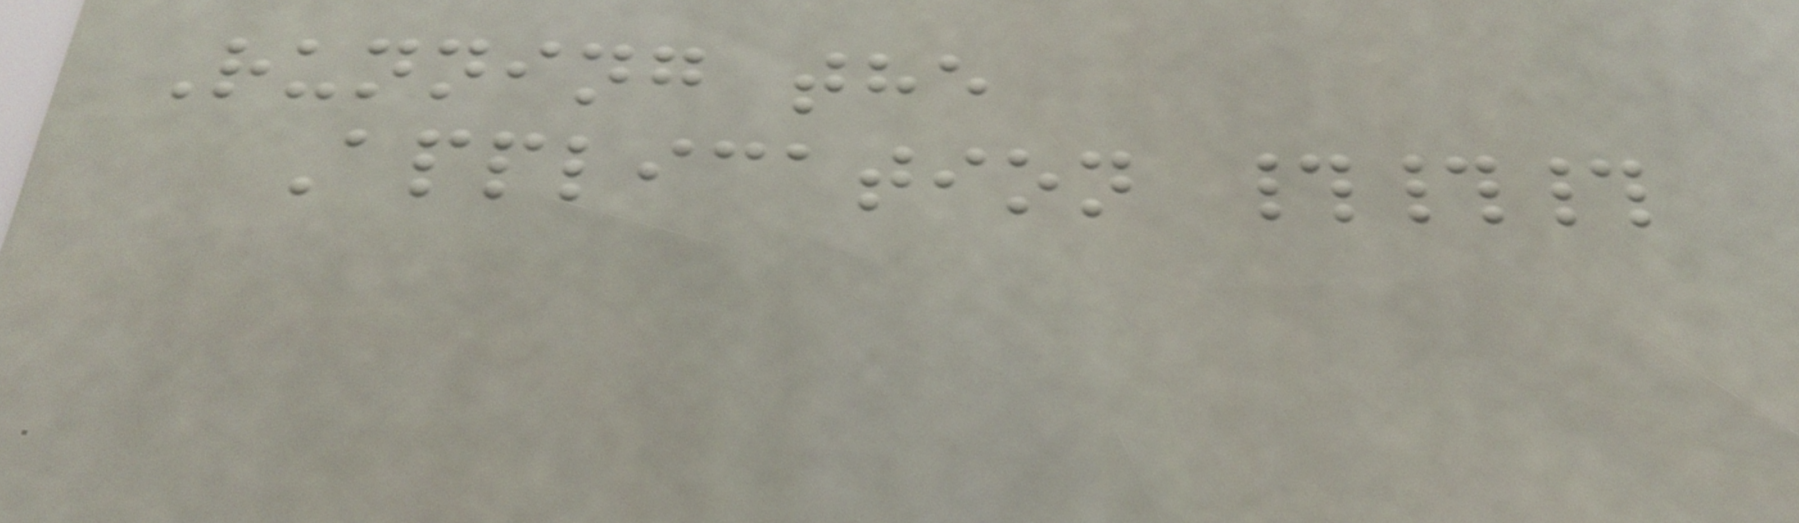Running the
Application ###
